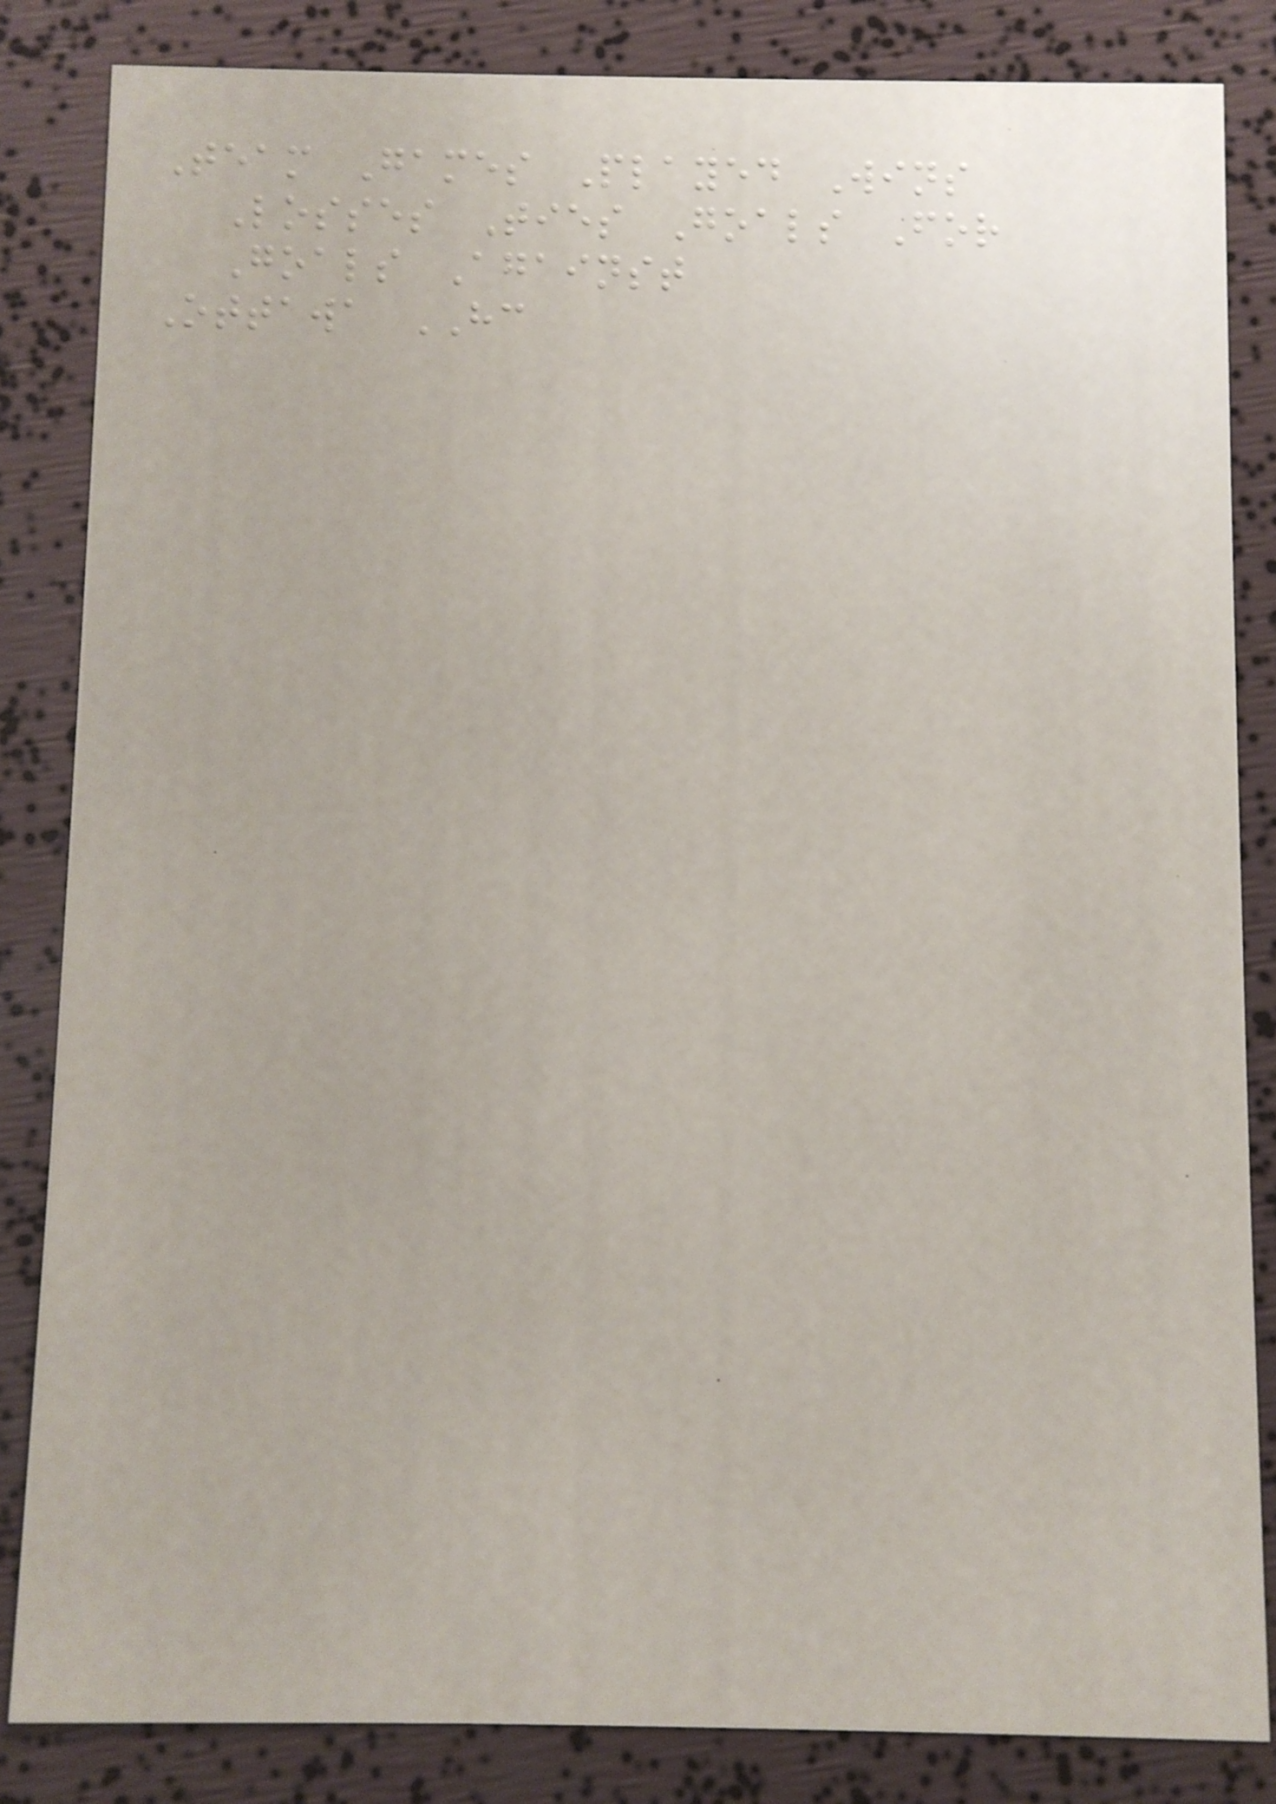Team Games Played Wins
Losses Ties Goals For
Goals Against
Ottawa HC
